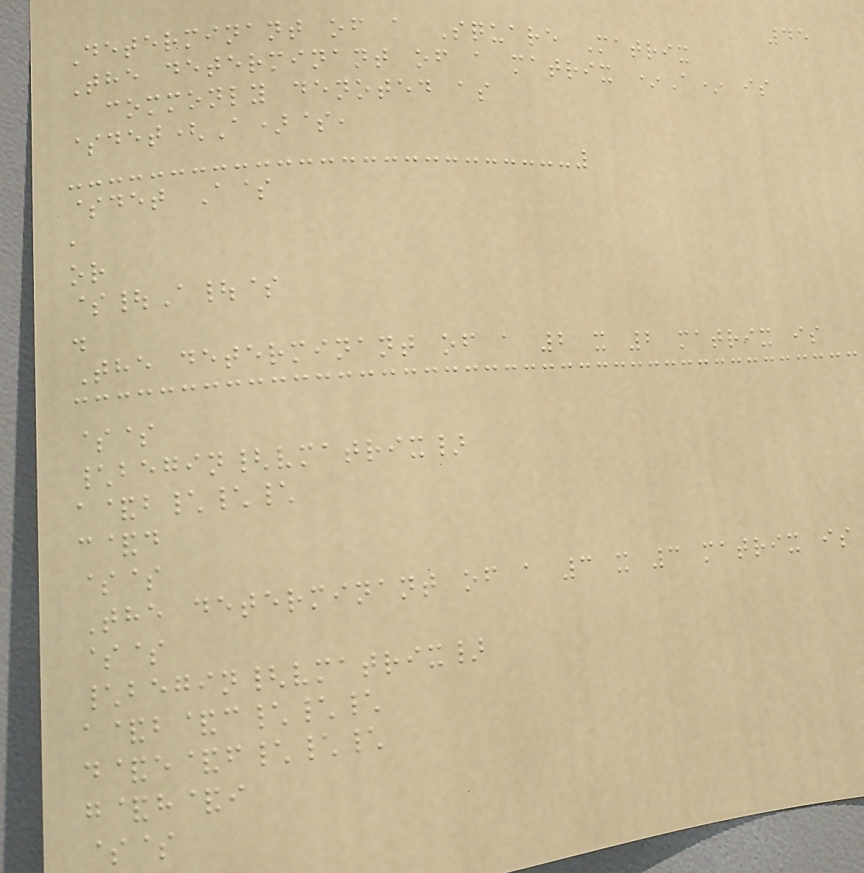45
Determinant of a Square Matrix
The determinant of a matrix *A* is
commonly denoted as
$det(A)$,
$det A$
,
or
$|A|$
.
The determinant of a 2 x 2 matrix is
$$
\begin{vmatrix}
a&b\\\
c&d
$$
The determinant of a 3 x 3 matrix is
$$
\begin{vmatrix}
a&b&c\\\
d&e&f\\\
g&h&i
$$
